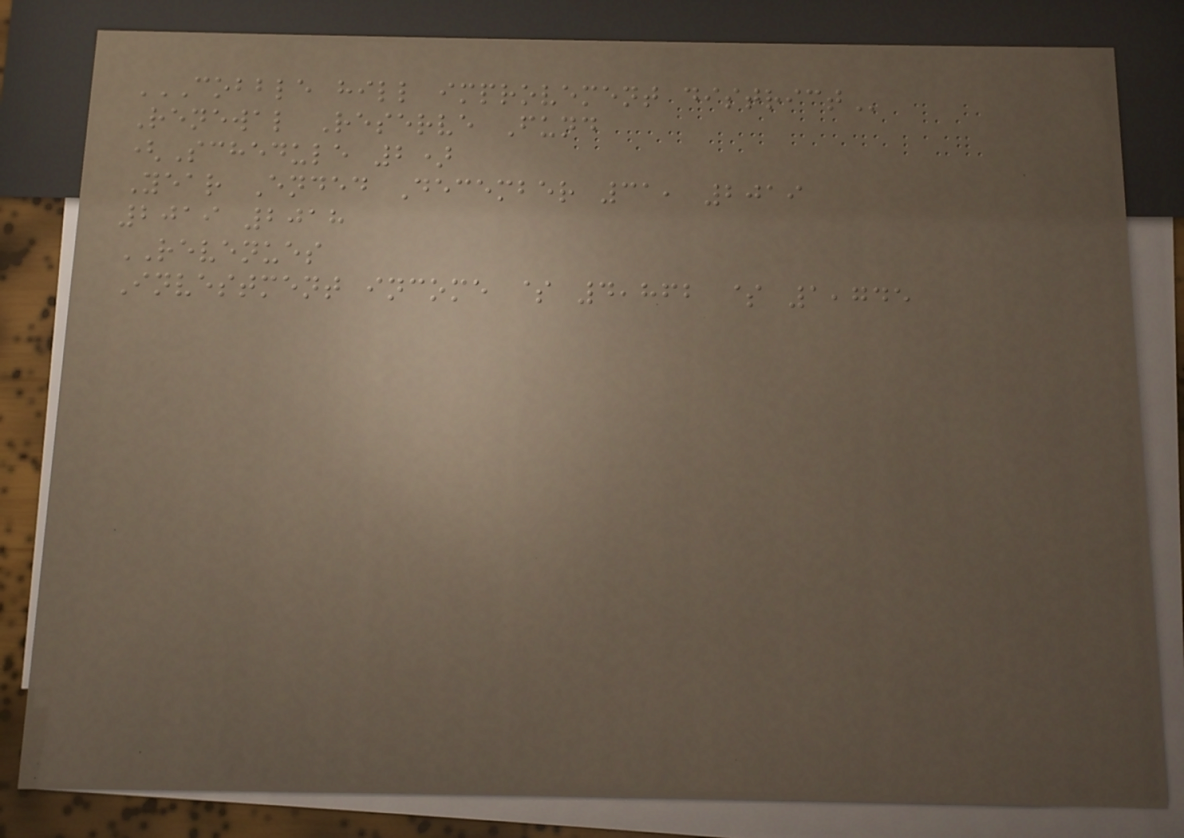COBBLE HILL IMPROVEMENT DISTRICT
Renewal Reserve Fund
(Schedule 2)
Year Ended December 31, 2019
2019 2018
REVENUES
Investment income $ 4,862 $ 1,745
